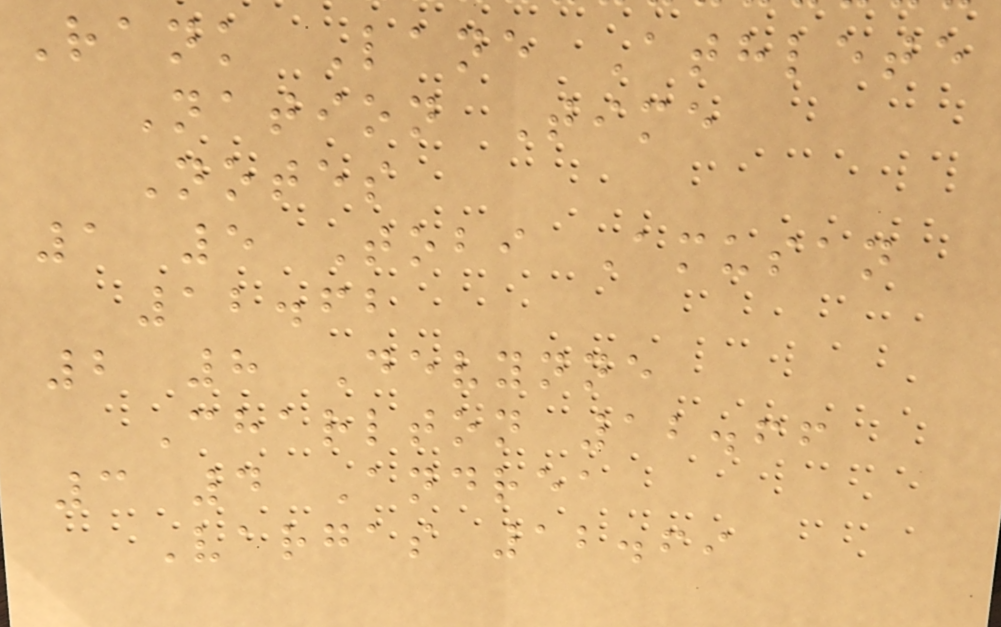Rank Lane Athlete
Nation Time
Notes
1 5 Tobi Amusan
12.62
2 8 Devynne
Charlton 12.66
3 4 Andrea
Vargas 12.69
